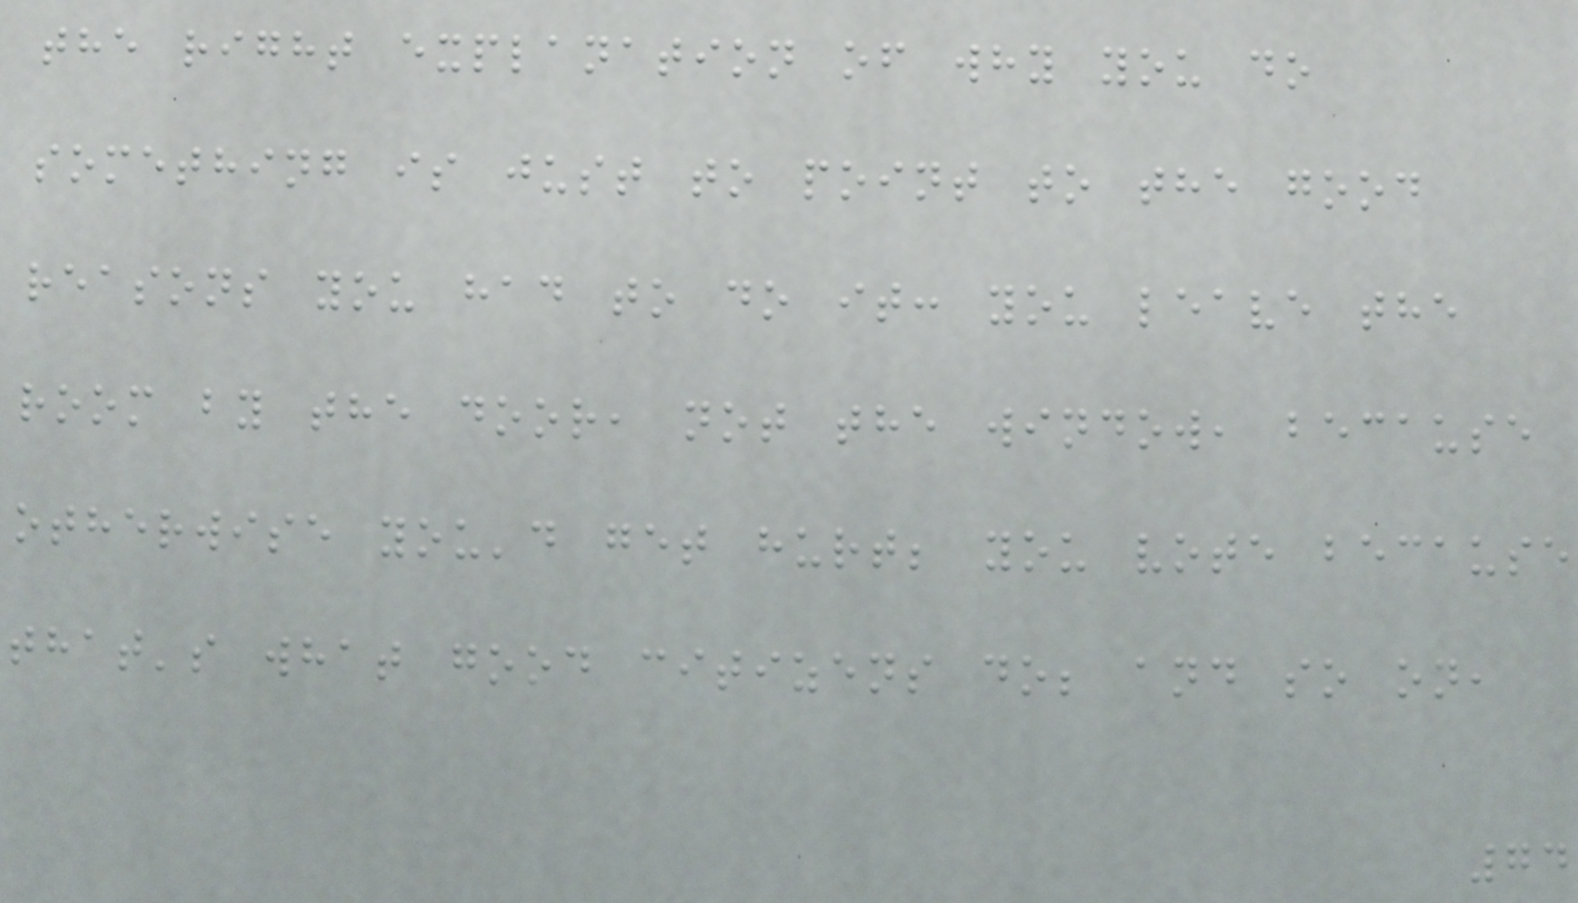the right explanation of why you do
something is just to point to the good
reasons you had to do it: you leave the
room by the door, not the window, because
otherwise you'd get hurt; you vote because
that's what good citizens do; and so on,
74
